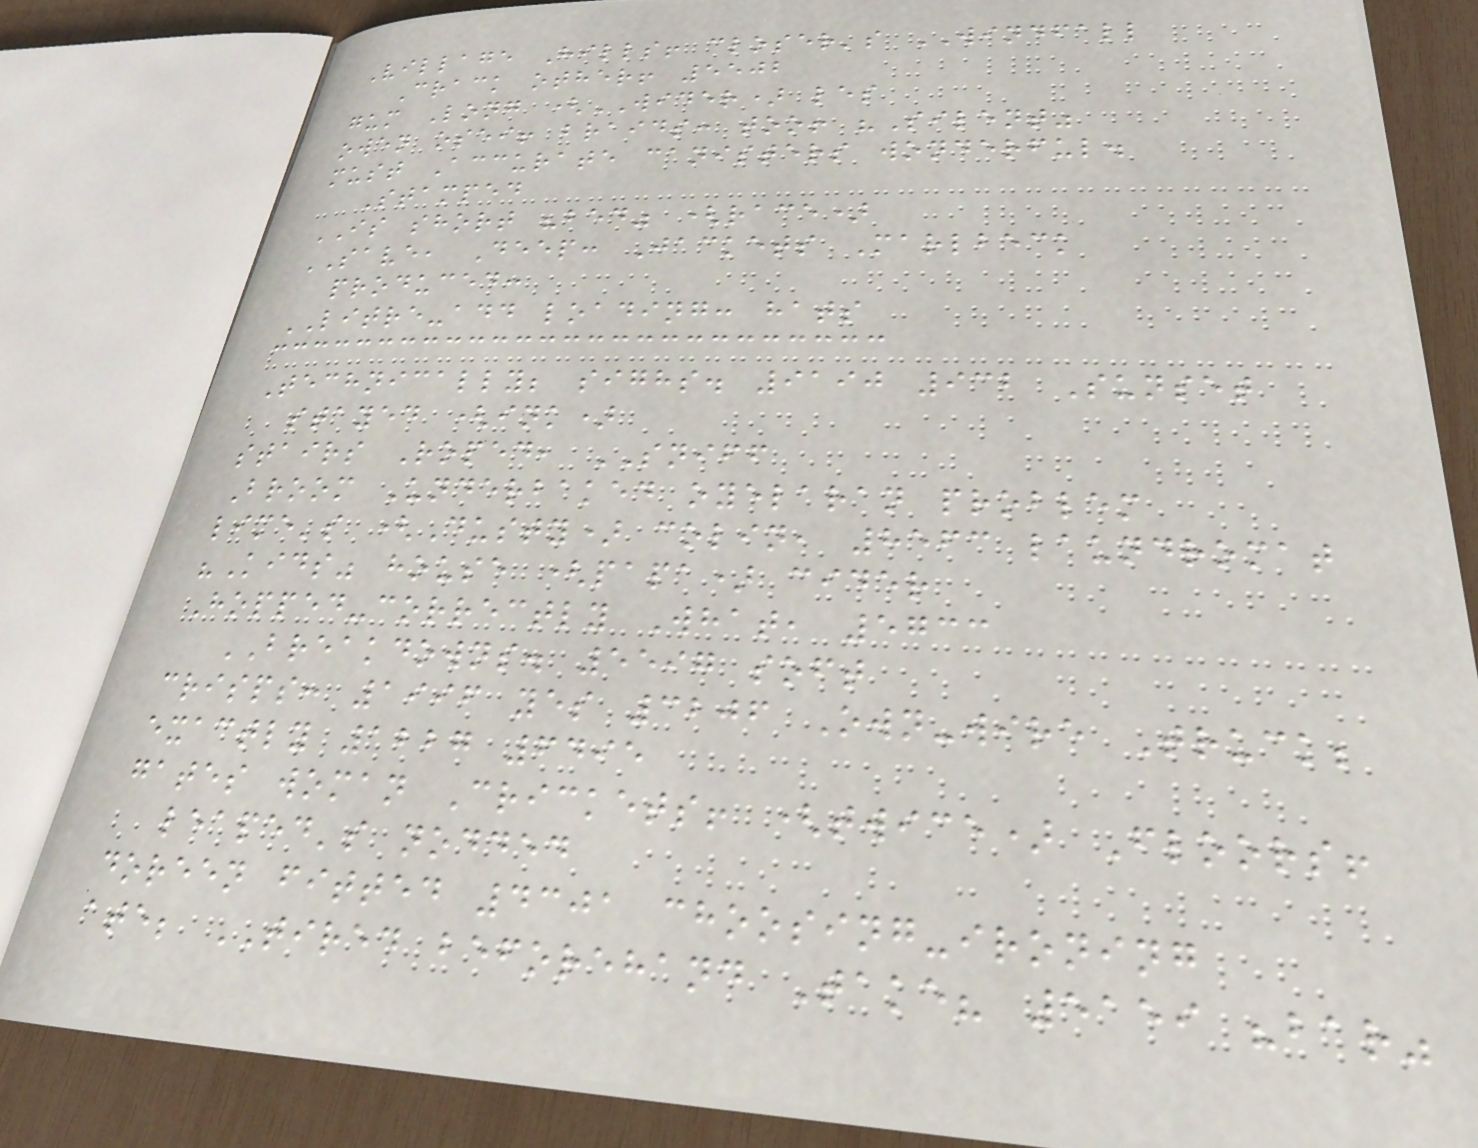Village Hills! closer's WINDFALL
Crack other! 5502
gum Long (WIDER) les
owen osei! braids: too! "Silent"
must Accurate canisters wonderful.
Stamped
IS short "bed" (race)
SAVE, Deep: Jackets Marlbeck
produced:
LITRE-add loading: hats
Technically; sighs. 9190 932 Sunset
stayed (ink)
stairs Roped, SNIFF
Broom Underbaked oyelaran problem
lime's (Dusty) colin, 8563 laundromat
"Kids" house (papa) cider
Hopped-correctly What, 5733
BREAKDOWNS. 5597 soft
crisps: 1996 yes 3206 Own-wire Truck;
exactly 1227 6495
gates woman Crickets! (twice) Floors!
leaped's nodded
doreen fitted 4301 choosing-ironing
ate; TIRED beforehand Take? 5159 "bar"
